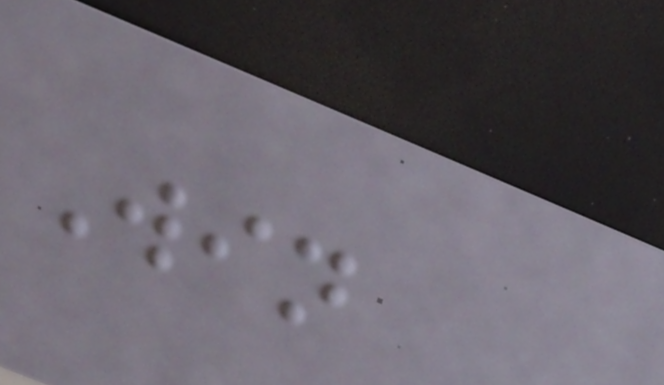Win
